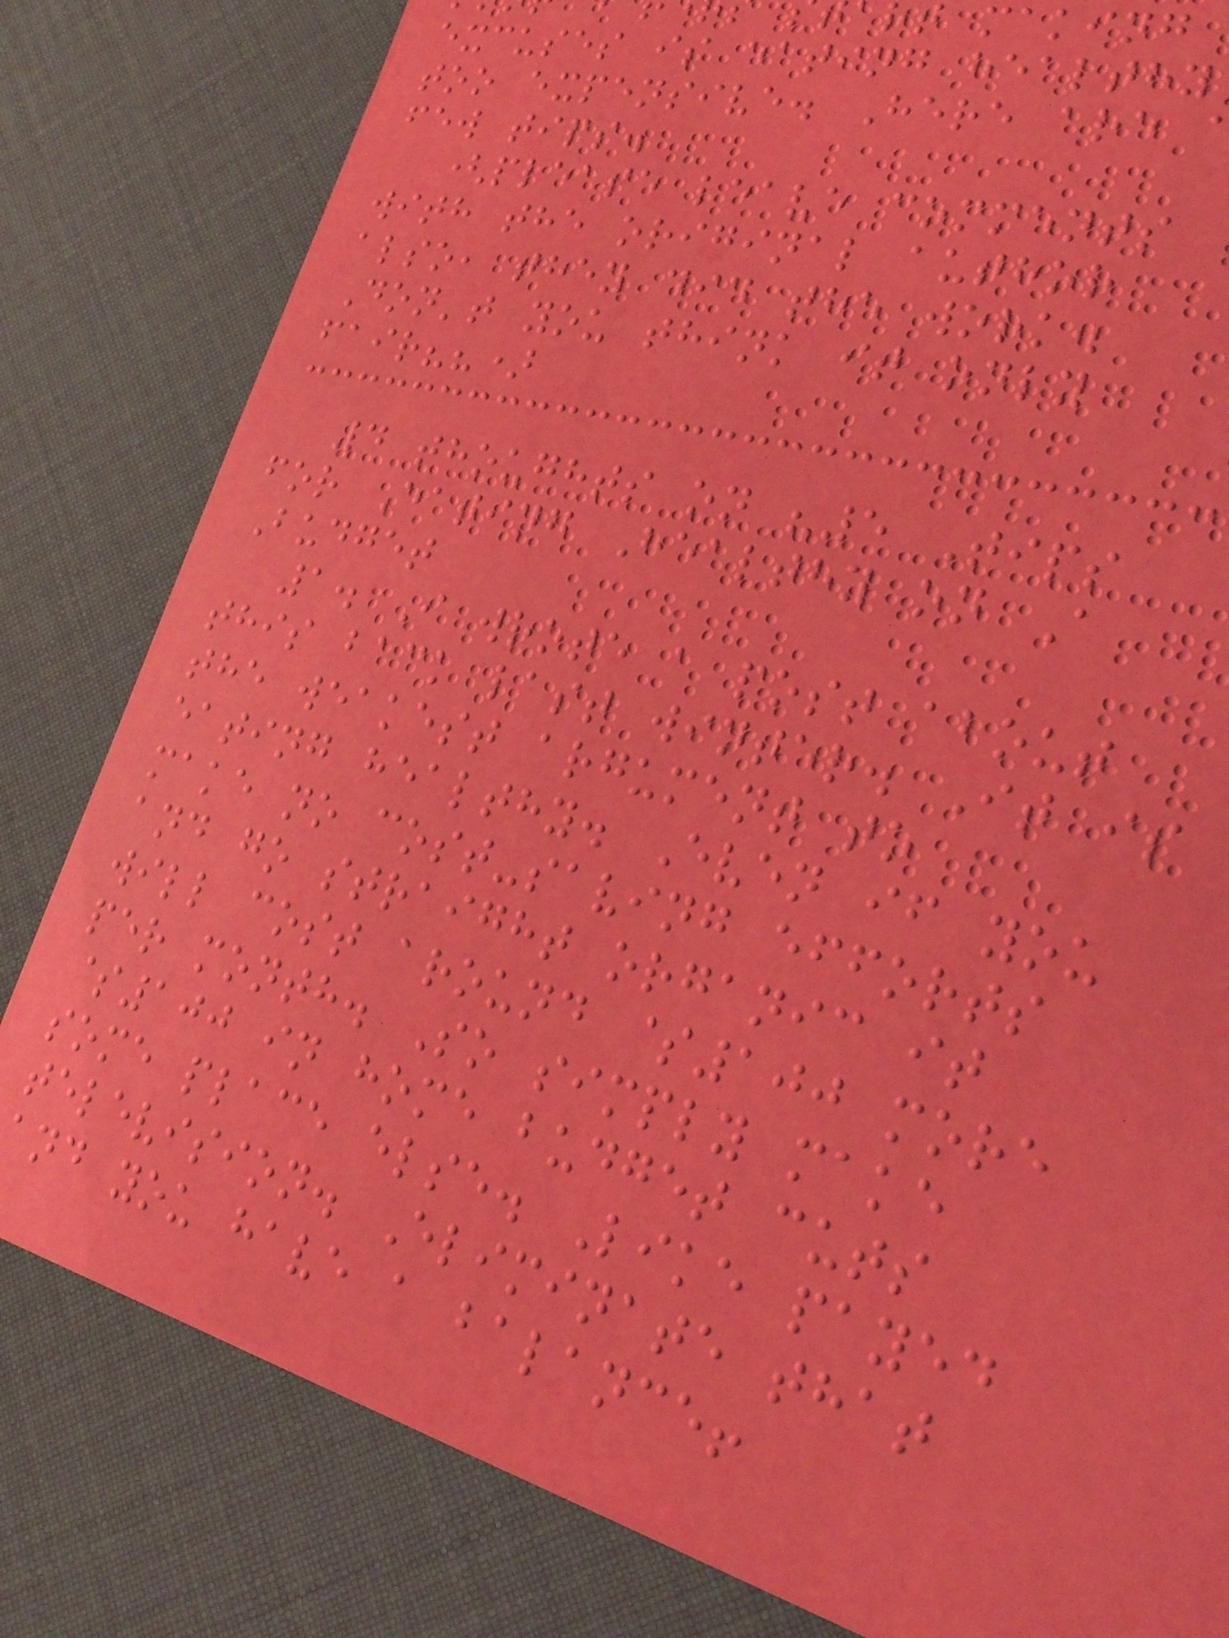t making
excuses is eating healthy
too expensive. Here are
few tips.
(please leave comments
with the original author
also, they did the work.
Don't you think it only
fair??)
4 thoughts on "5 Tips
for Eating Healthy on A
Budget
1. I wrote a post about
this back last winter. It is
the weakest argument to
eating healthy. Even if you
make no cost-saving efforts
and go straight organic it
will cost around $100 more
per month. So simply make
$100 in home budget cuts
some place else. Like payed
television. Eliminate that
and you have a balance!
